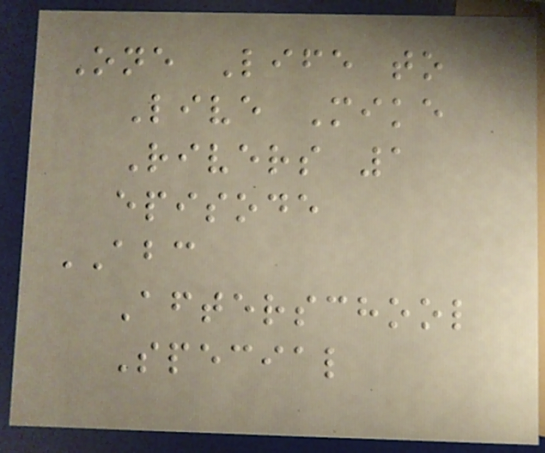One Life to
Live Mike
Rivers 1
episode
ABC
Afterschool
Special
